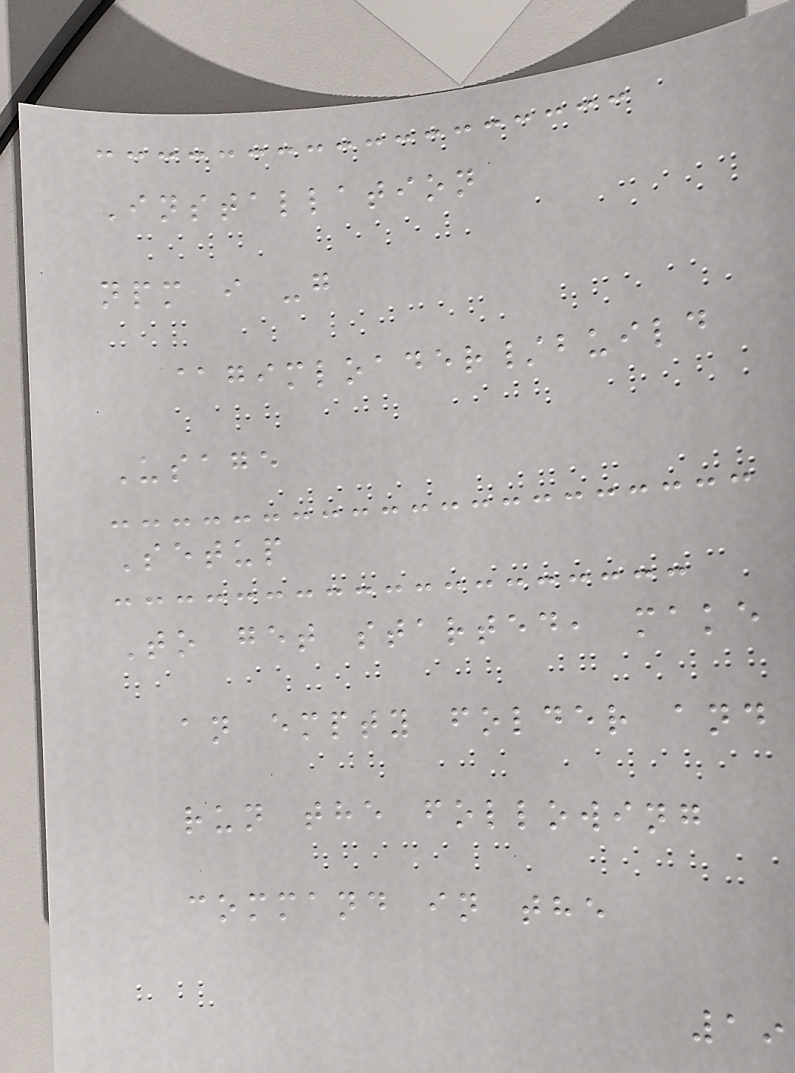Installation
npm i -g
@gimloader/build
Usage
Setup
To get started, make
an empty folder and
run the following
command in the
19
